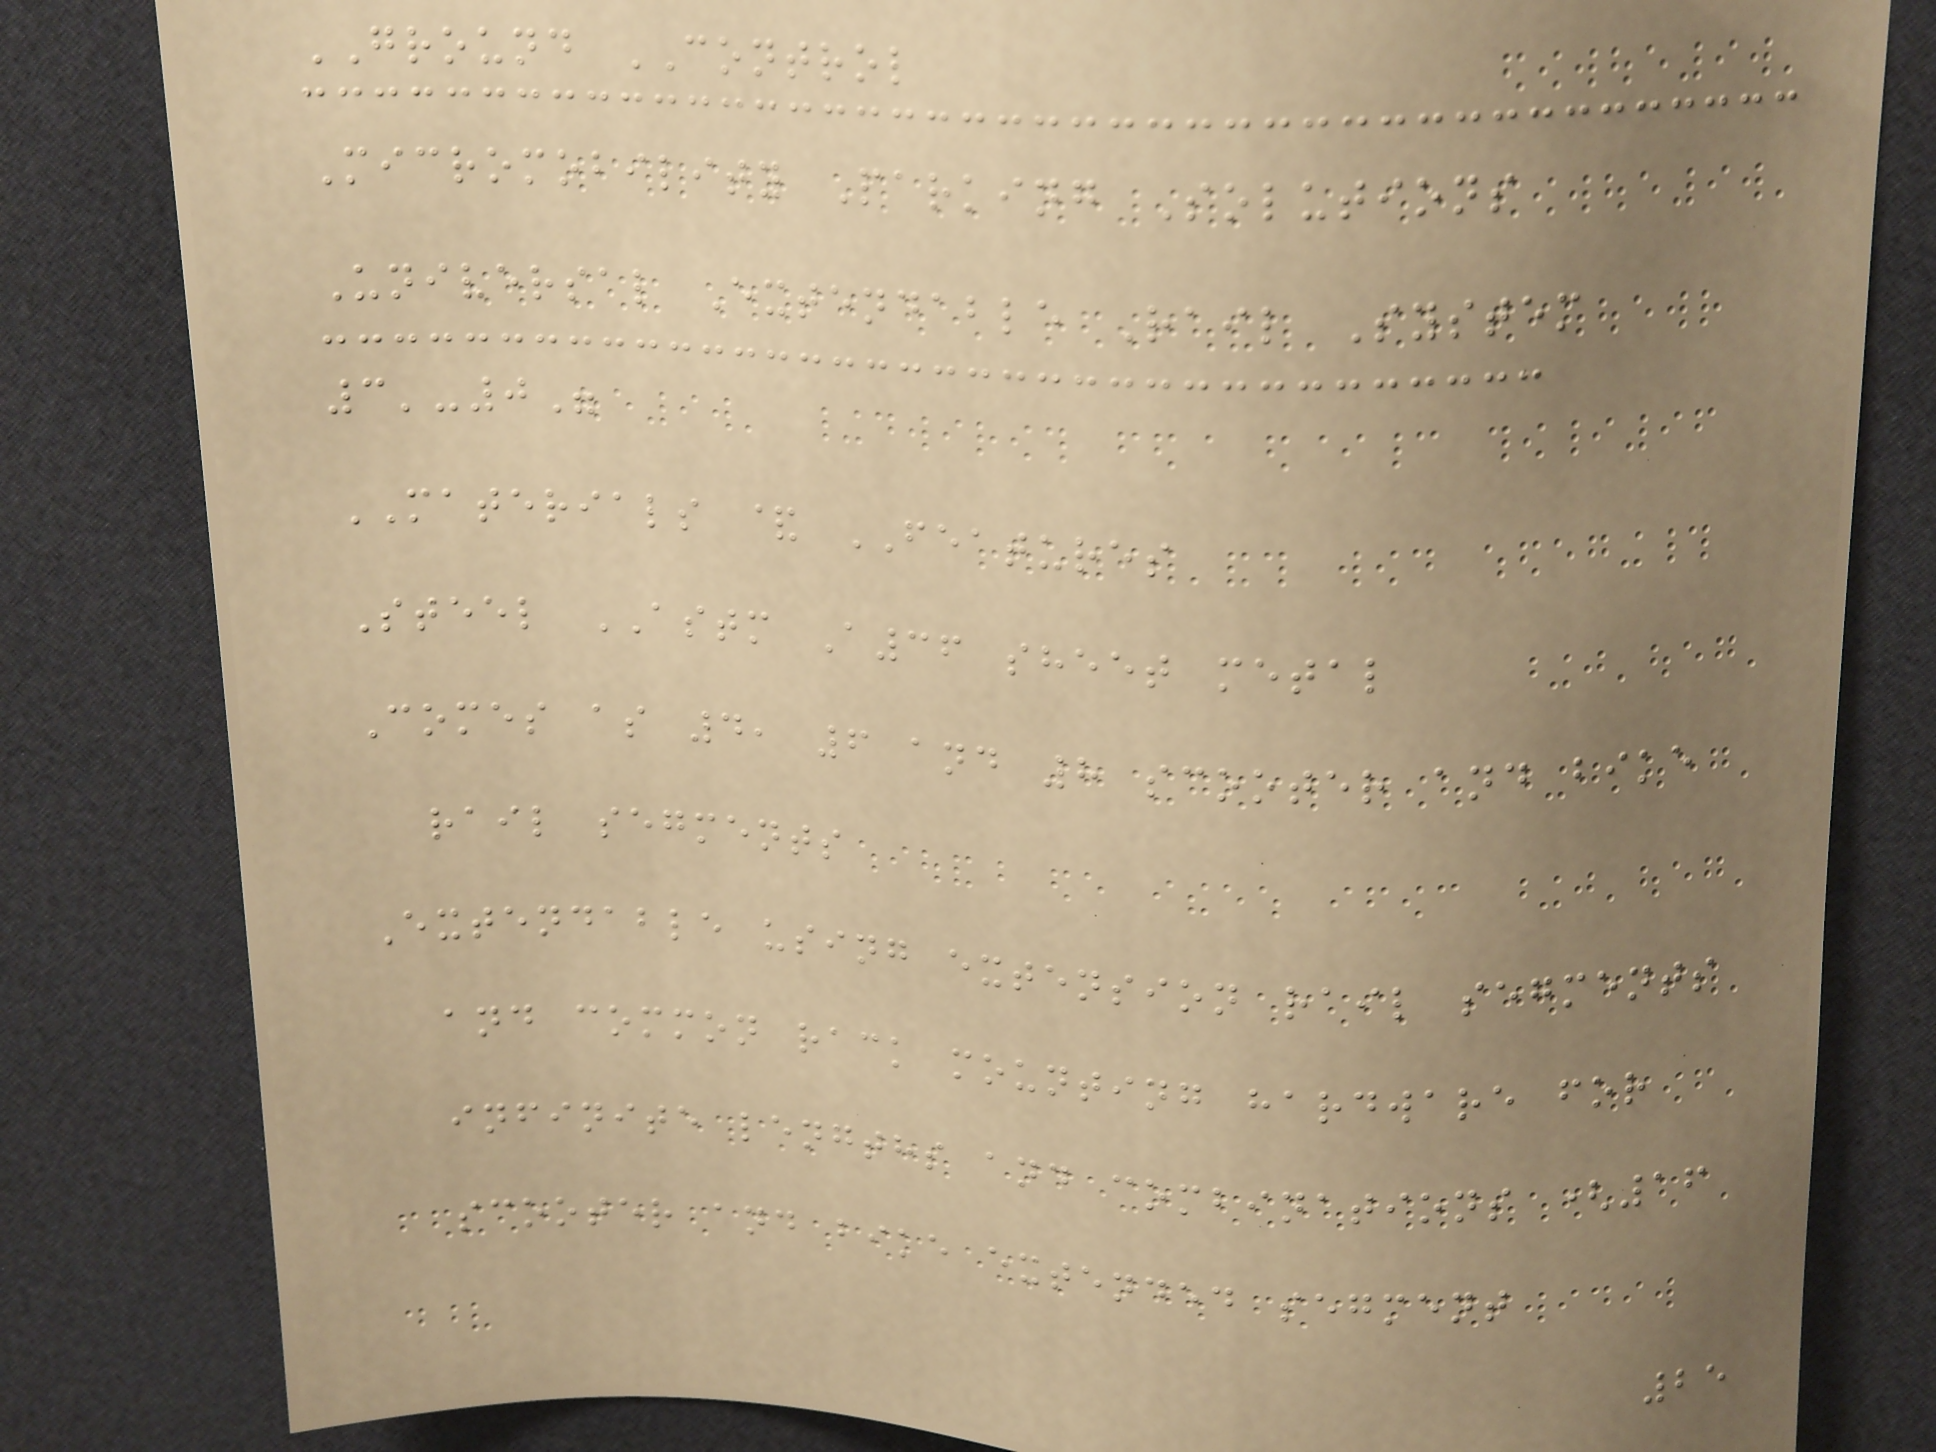GROUND CONTROL
Micromobility Parking Solutions
Universal Extendable Rail System
3'-0"
MATERIALS & FEATURES
Steel ASTM A36 sheet metal
Comes as 4, 6 and 8 scooter and bike
rail segments
Extendable using extension rail segments
and common rack mounting hardware for
infinite lengths and combinations (16
scooter and bike extended segment
25
